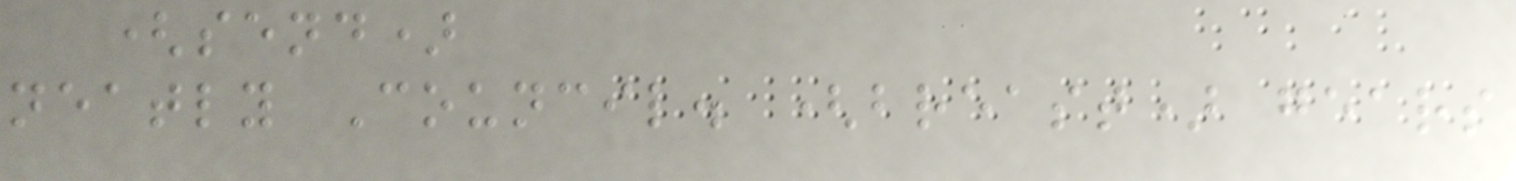(send)
neatly Council. (breast) gears
